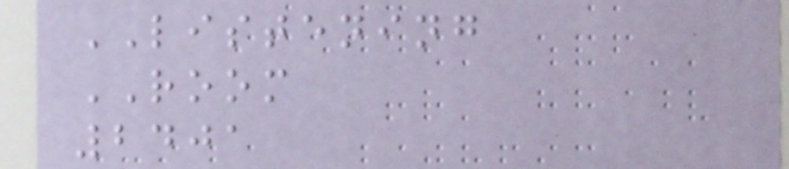LISTENING
ROOM
2401
